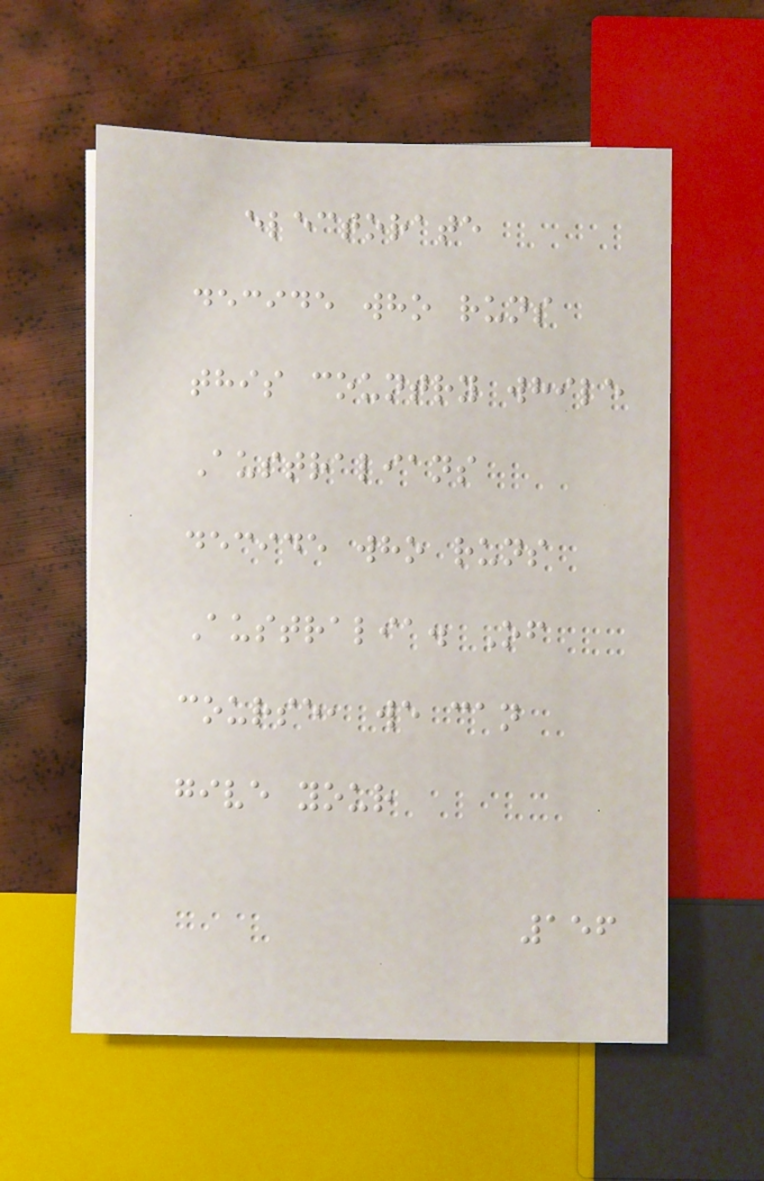electorate
decide who runs
this country while
Australians
decide who runs
Australia. Of
course, we can
give your
156
